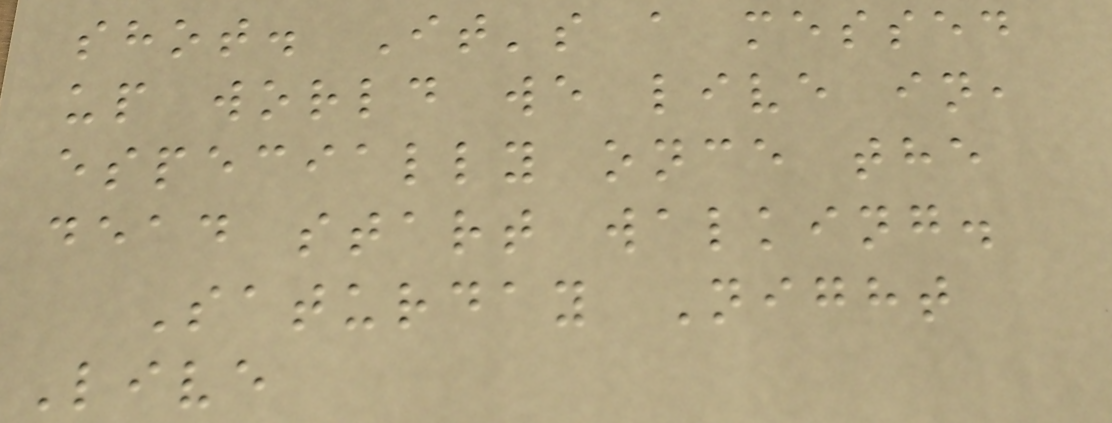shot. It's a messed
up world we live in,
especially once the
dead start walking.
Saturday Night
Live
